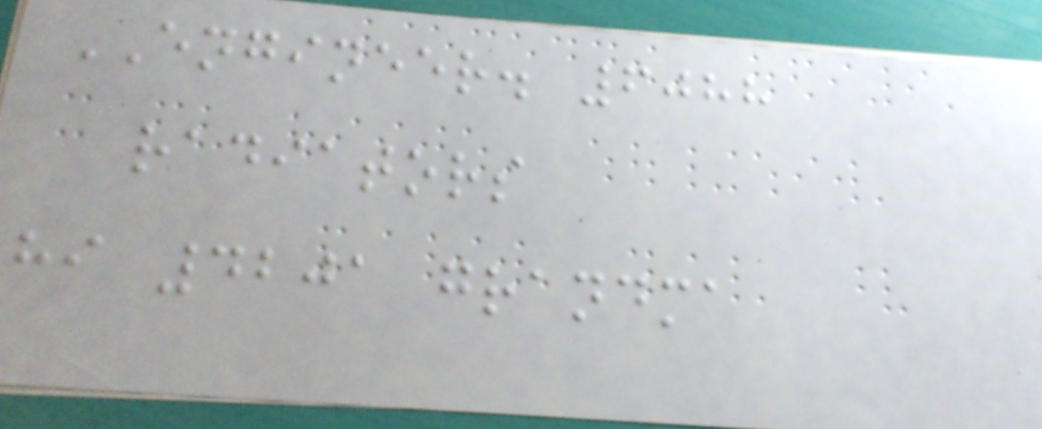ENGINEER. 6088
radiators
hi 4201 grandma
